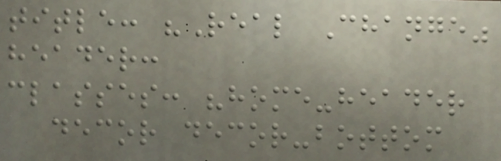title: "Real Change"
header:
classes: "home-header
decor decor-bottom
